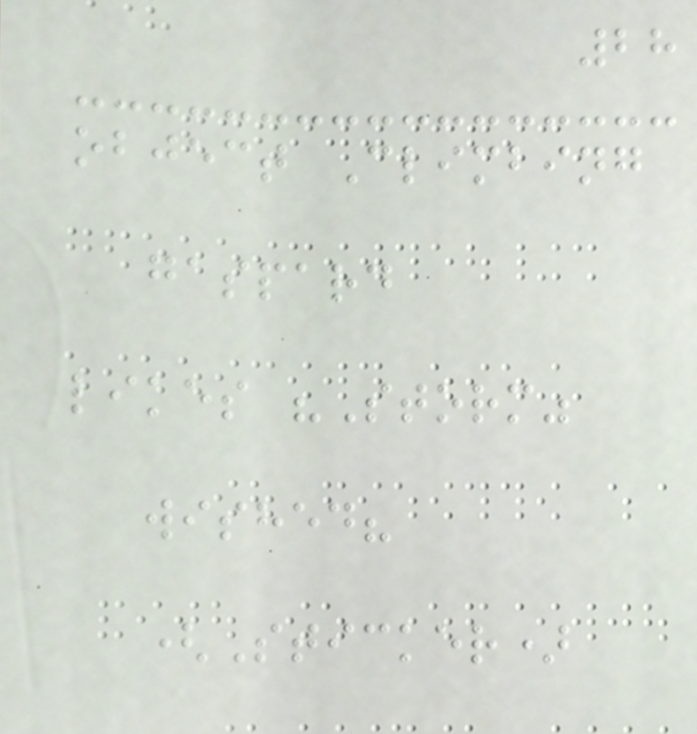28
object Climbing
gaspard
likes "Storm"
wished?
(Sticker)
